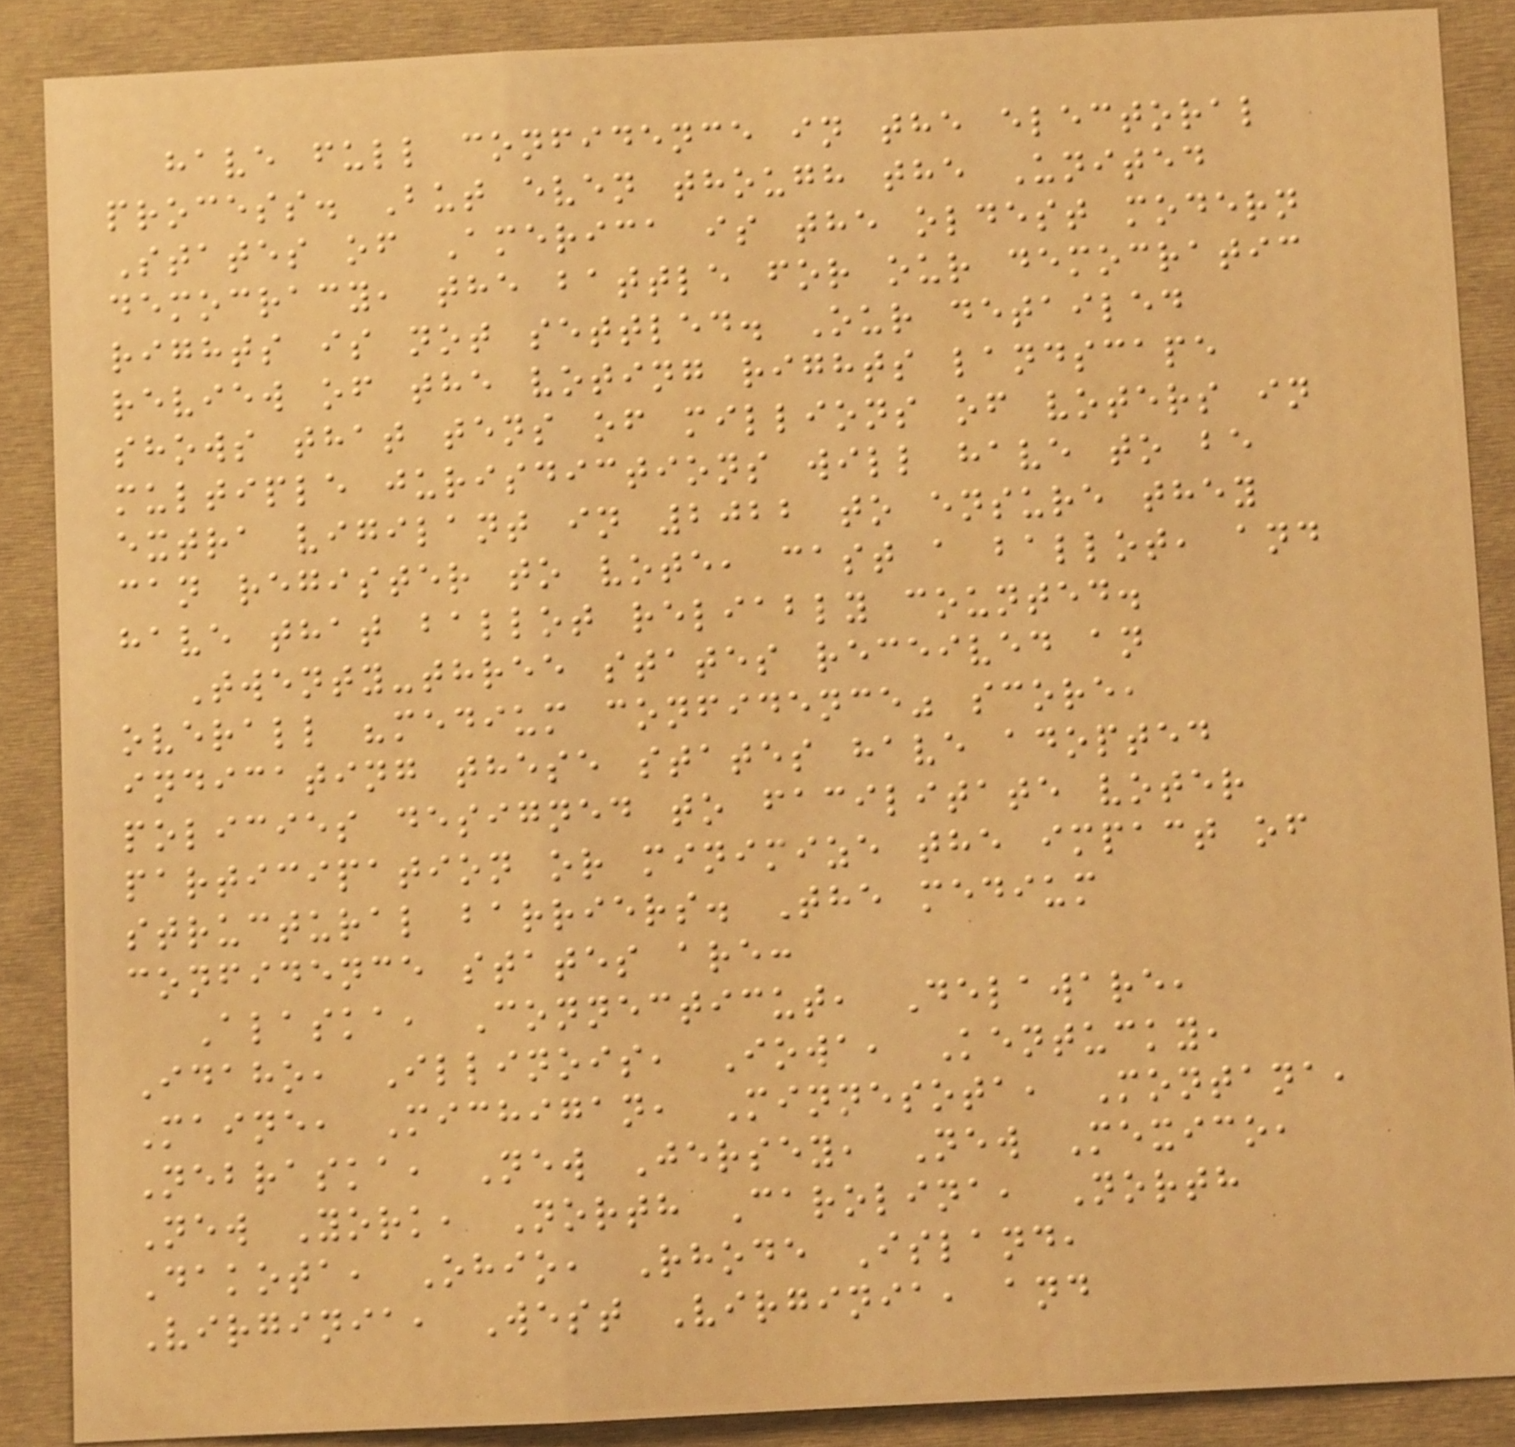have full confidence in the electoral
process. But even though the United
States of America is the oldest modern
democracy, the battle for our democratic
rights is not settled. Our detailed
review of the voting rights landscape
shows that tens of millions of voters in
multiple jurisdictions will have to be
extra vigilant in 2022 to ensure they
can register to vote, cast a ballot, and
have that ballot reliably counted.
Twenty-three states received an
overall "medium confidence" score,
indicating these states have adopted
policies designed to facilitate voter
participation or minimize the impact of
structural barriers. The medium
confidence states are:
Alaska, Connecticut, Delaware,
Idaho, Illinois, Iowa, Kentucky,
Maine, Michigan, Minnesota, Montana,
Nebraska, New Jersey, New Mexico,
New York, North Carolina, North
Dakota, Ohio, Rhode Island,
Virginia, West Virginia, and
